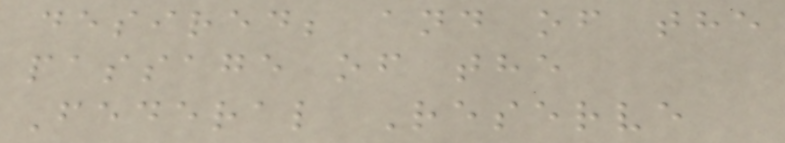desired; and of the
passage of the
Federal Reserve
